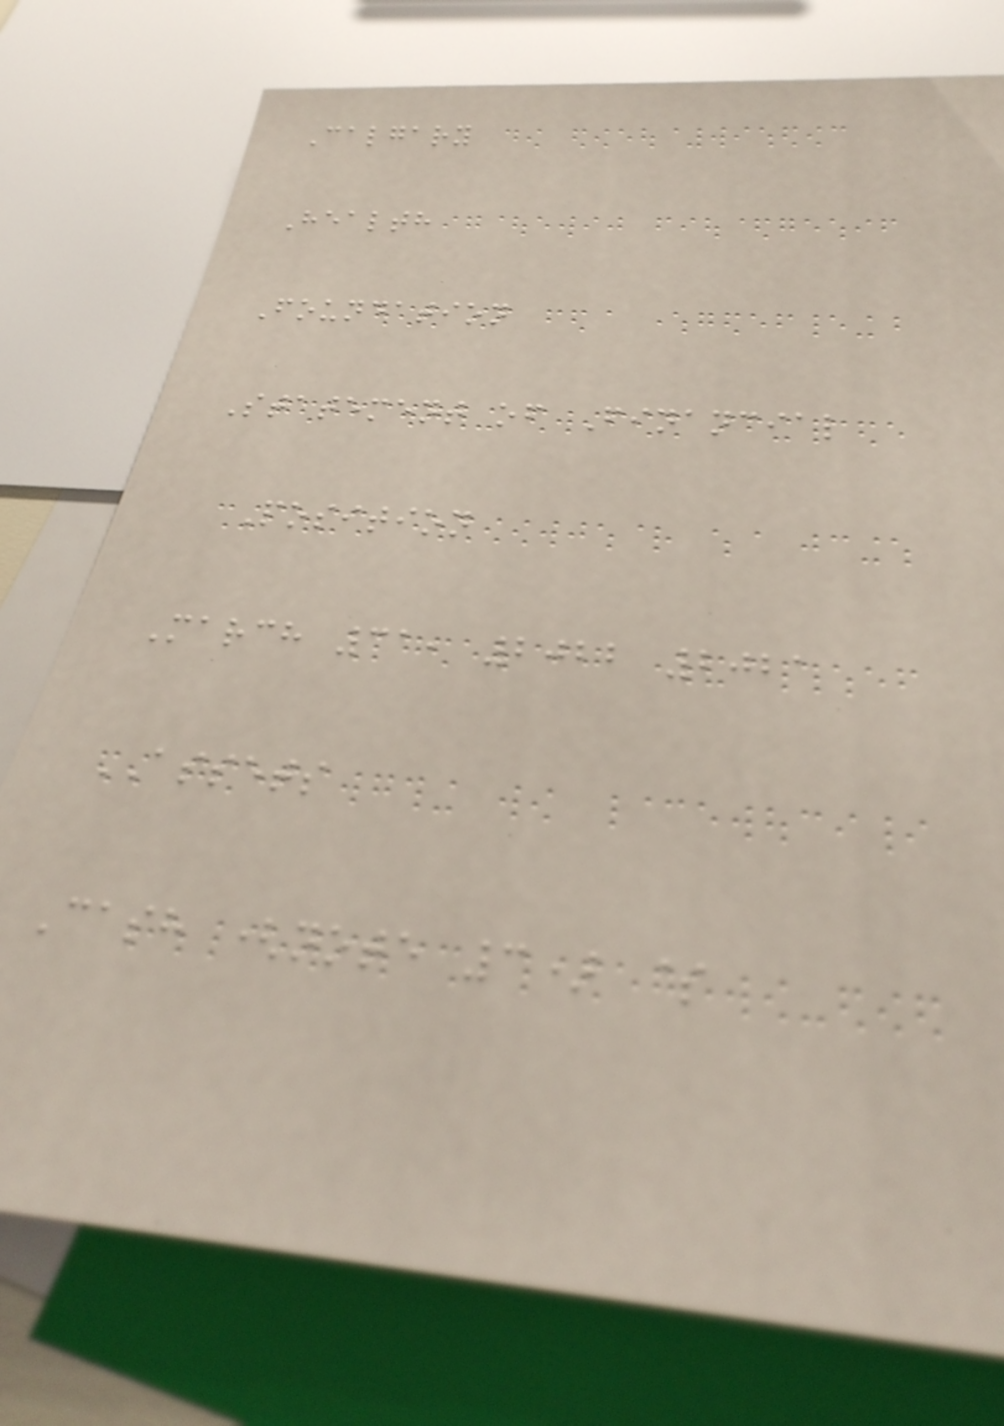Calgary
Health
Foundation
Statement of Financial
Position
March 31, 2022 2021
ASSETS
Cash (note 3) $
